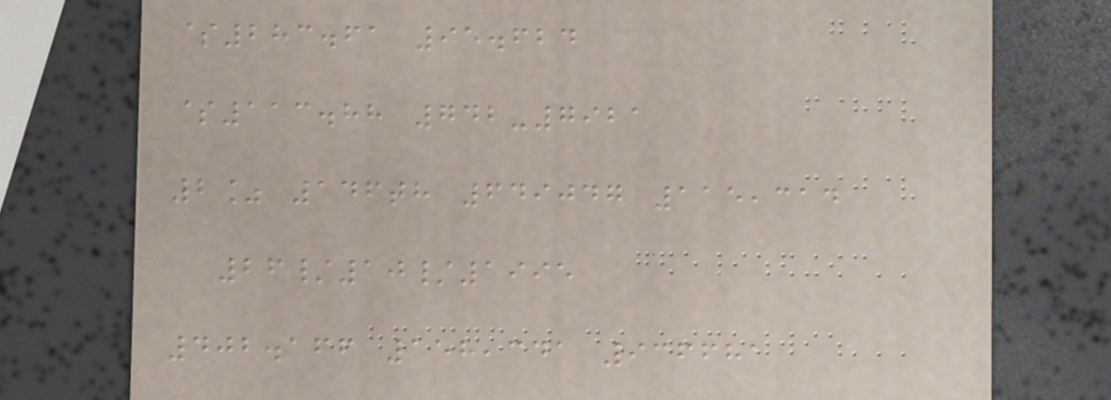$283.61 95.624
$113.88 742-7921
2% 146th 649047 115,314
26/10/1995
402.166 158,341 936681
